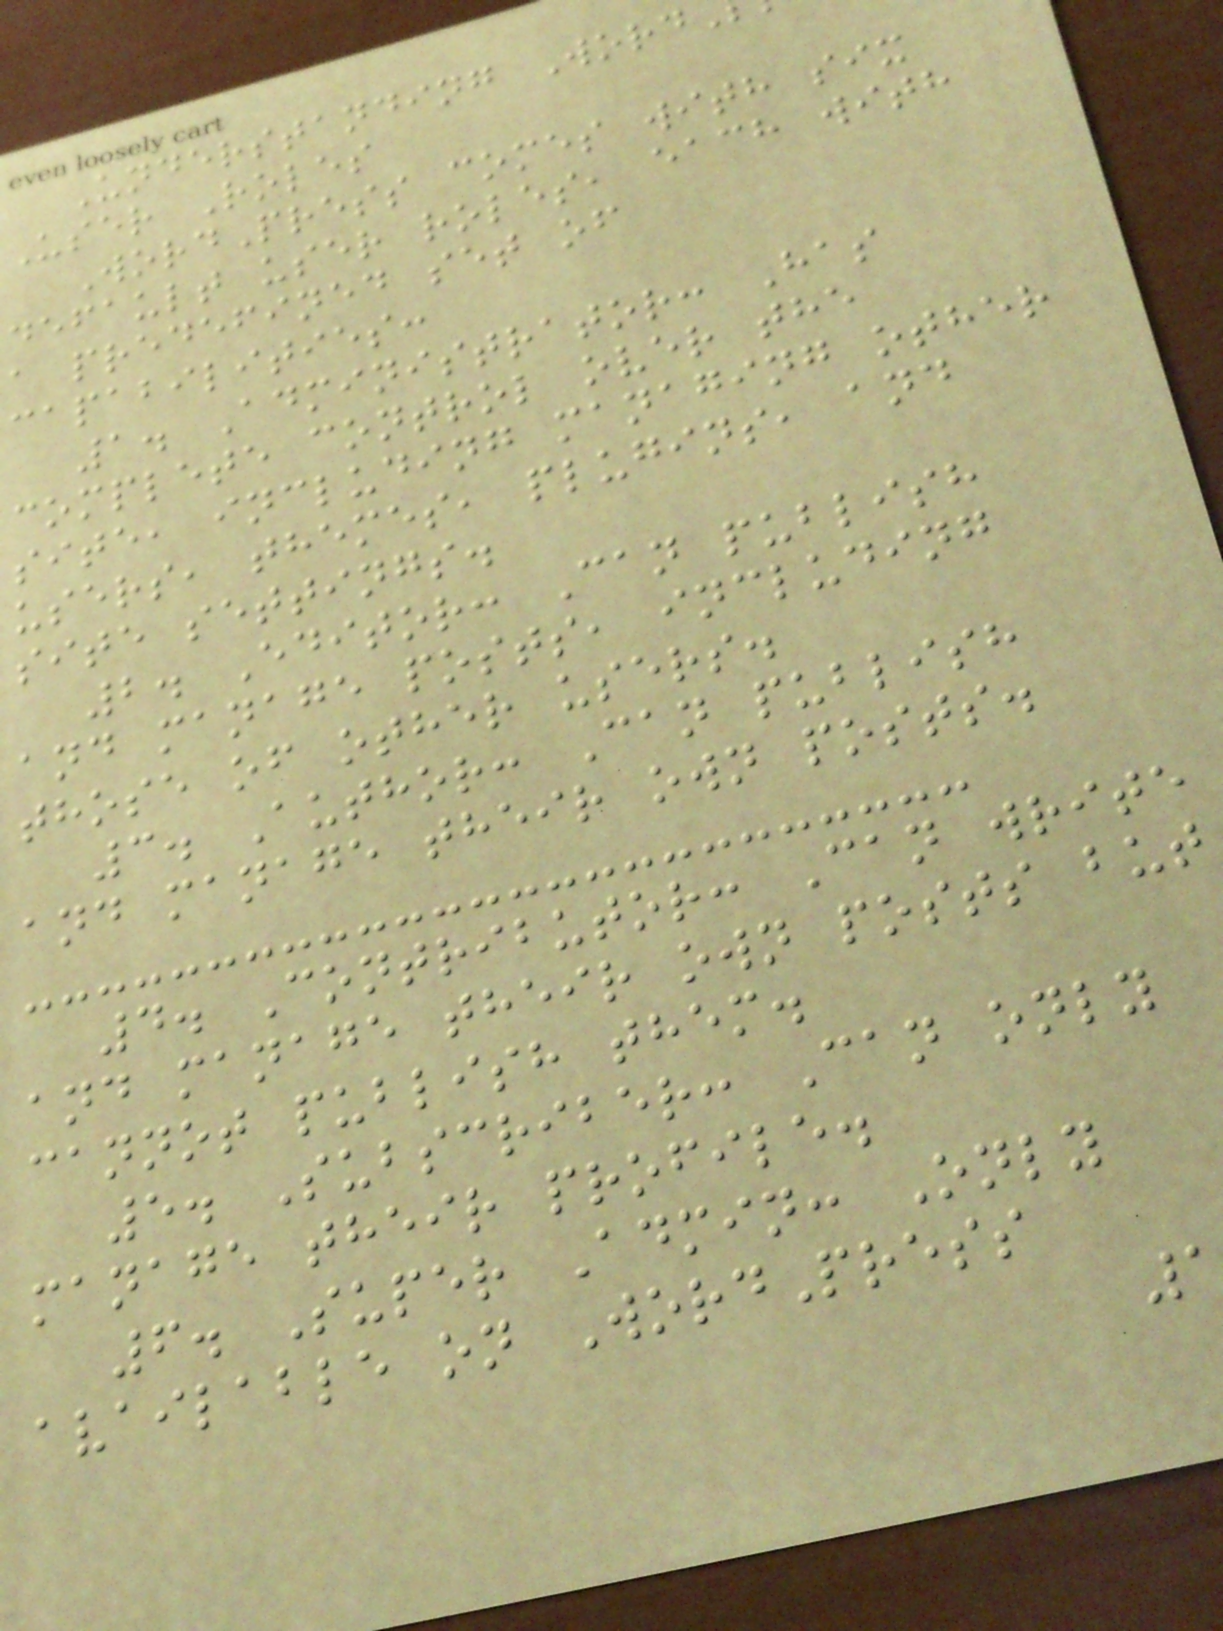Understanding Word
User Roles
WordPress comes with six
default user roles, each with
a predefined set of
capabilities:
1. Administrator: Has
complete control over the
site, including managing other
users, themes, plugins, and
site settings.
2. Editor: Can publish
and manage posts, including
those of other users.
3. Author: Can publish
and manage their own posts.
4. Contributor: Can write
and manage their own posts but
cannot publish them.
5. Subscriber: Can only
manage their profile.
6. Super Admin: Only
available on WordPress
